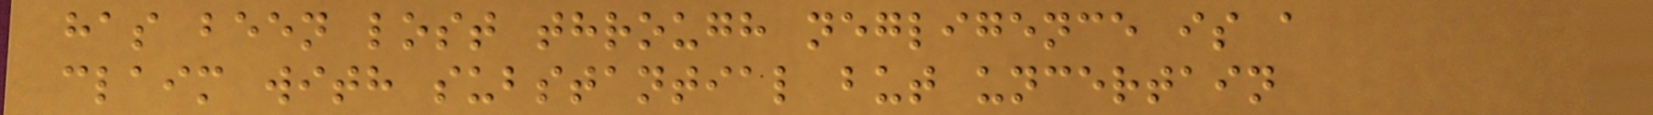has been lost through negligence is a
claim with substantial but uncertain
